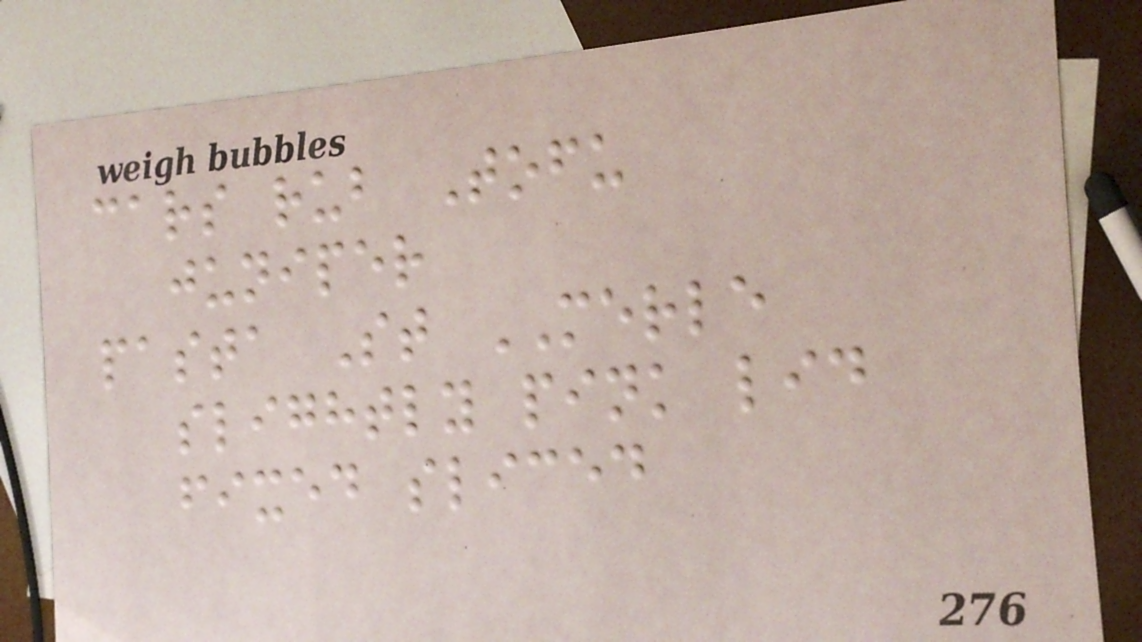cars rub Tofu
juniper
pasta St MERLE
slightly pink lid
fixed sliced
